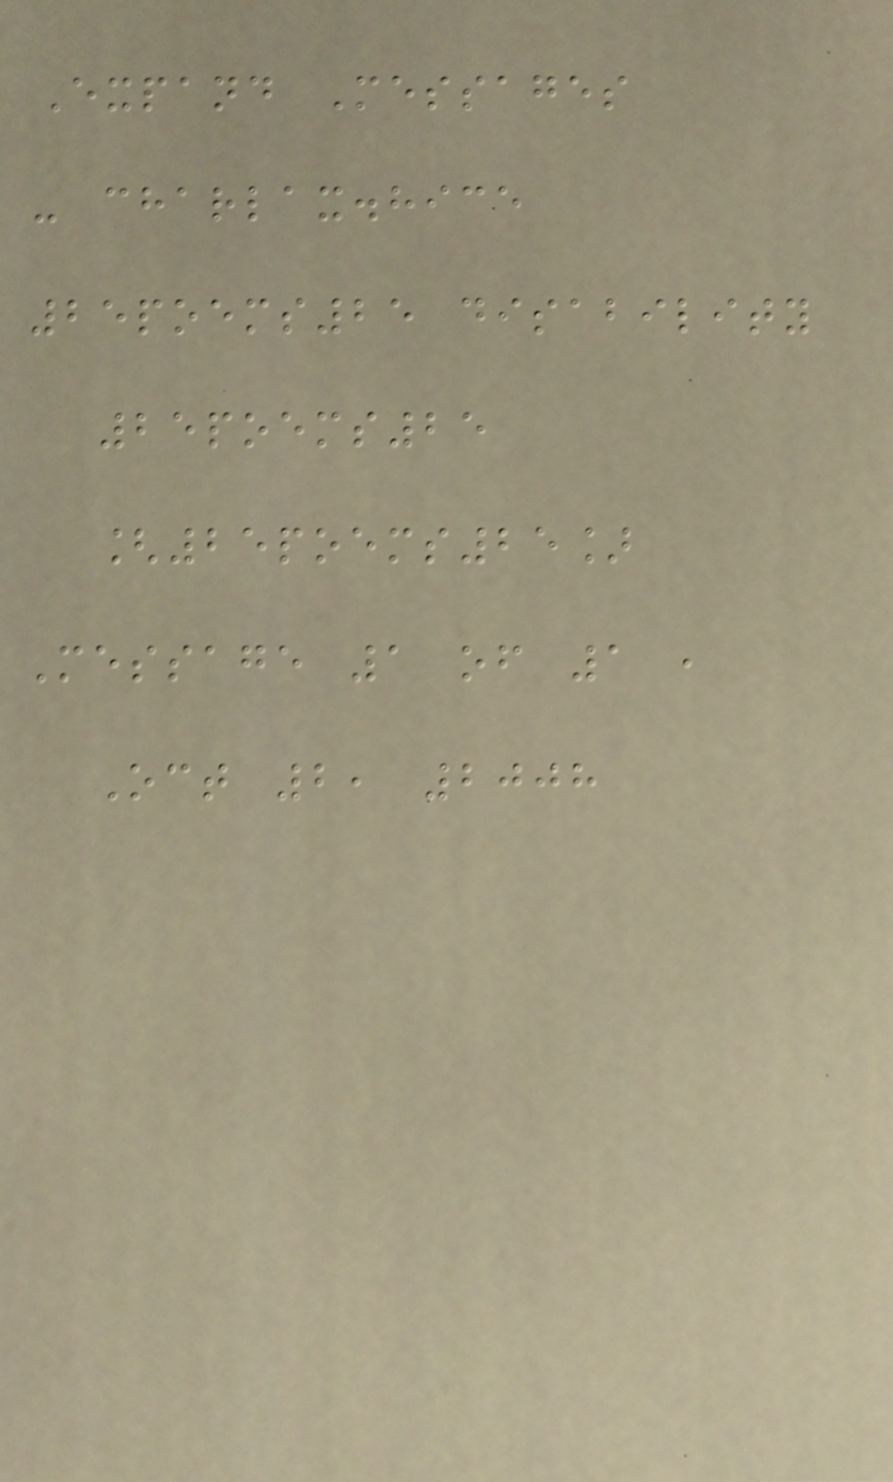Expand Messages
- charlax.hice
25poems25 disability
25poems25
[25poems25]
Message 1 of 1 ,
Oct 2, 2008
